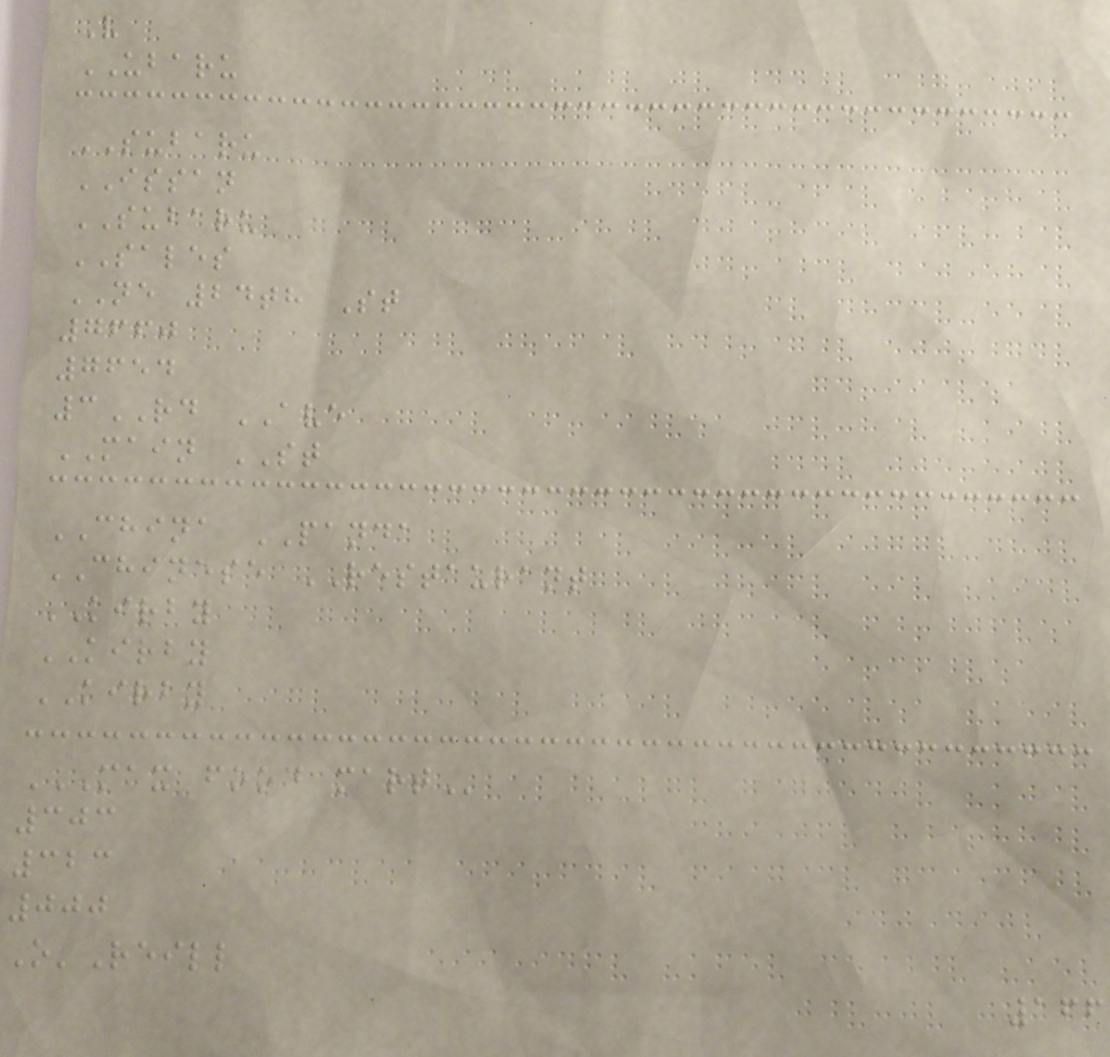V
UBARU
SUBARU
ISSAN
SUBARU
SALES
NE 24th St
7660
7654
3RD AVE
MAIN ST
CHINA PANDA
CHINESE RESTAURANT
KIRBY
KIRBY
KIRBY
MAX FOOD MART
303
323
000
O'Reill
166
